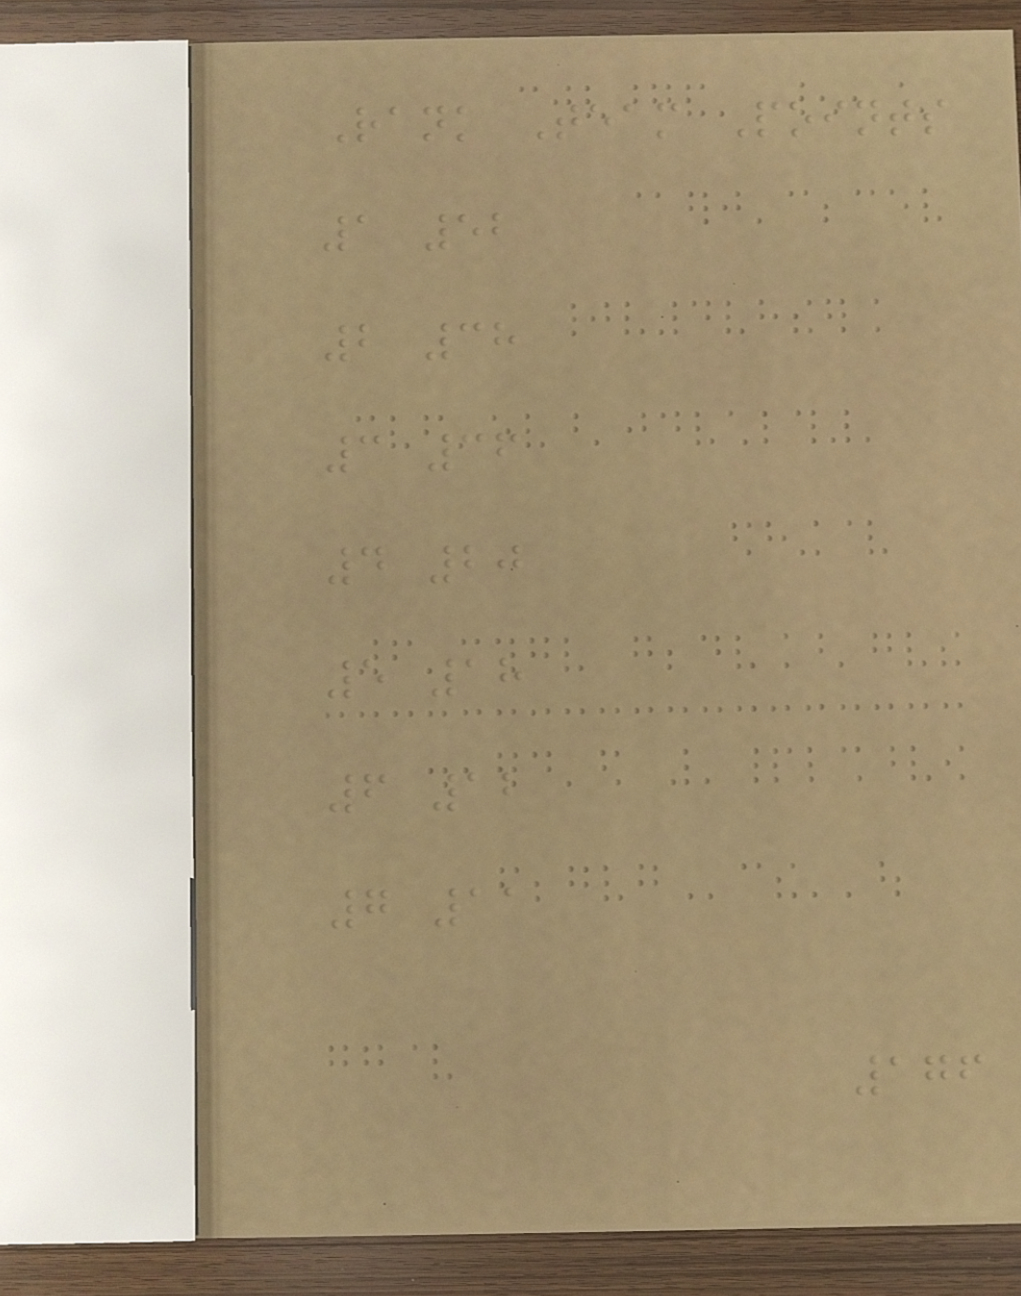Rank Team Points
1 52
2 38
3 36
4 20
5 18
6 12
7 11
176
